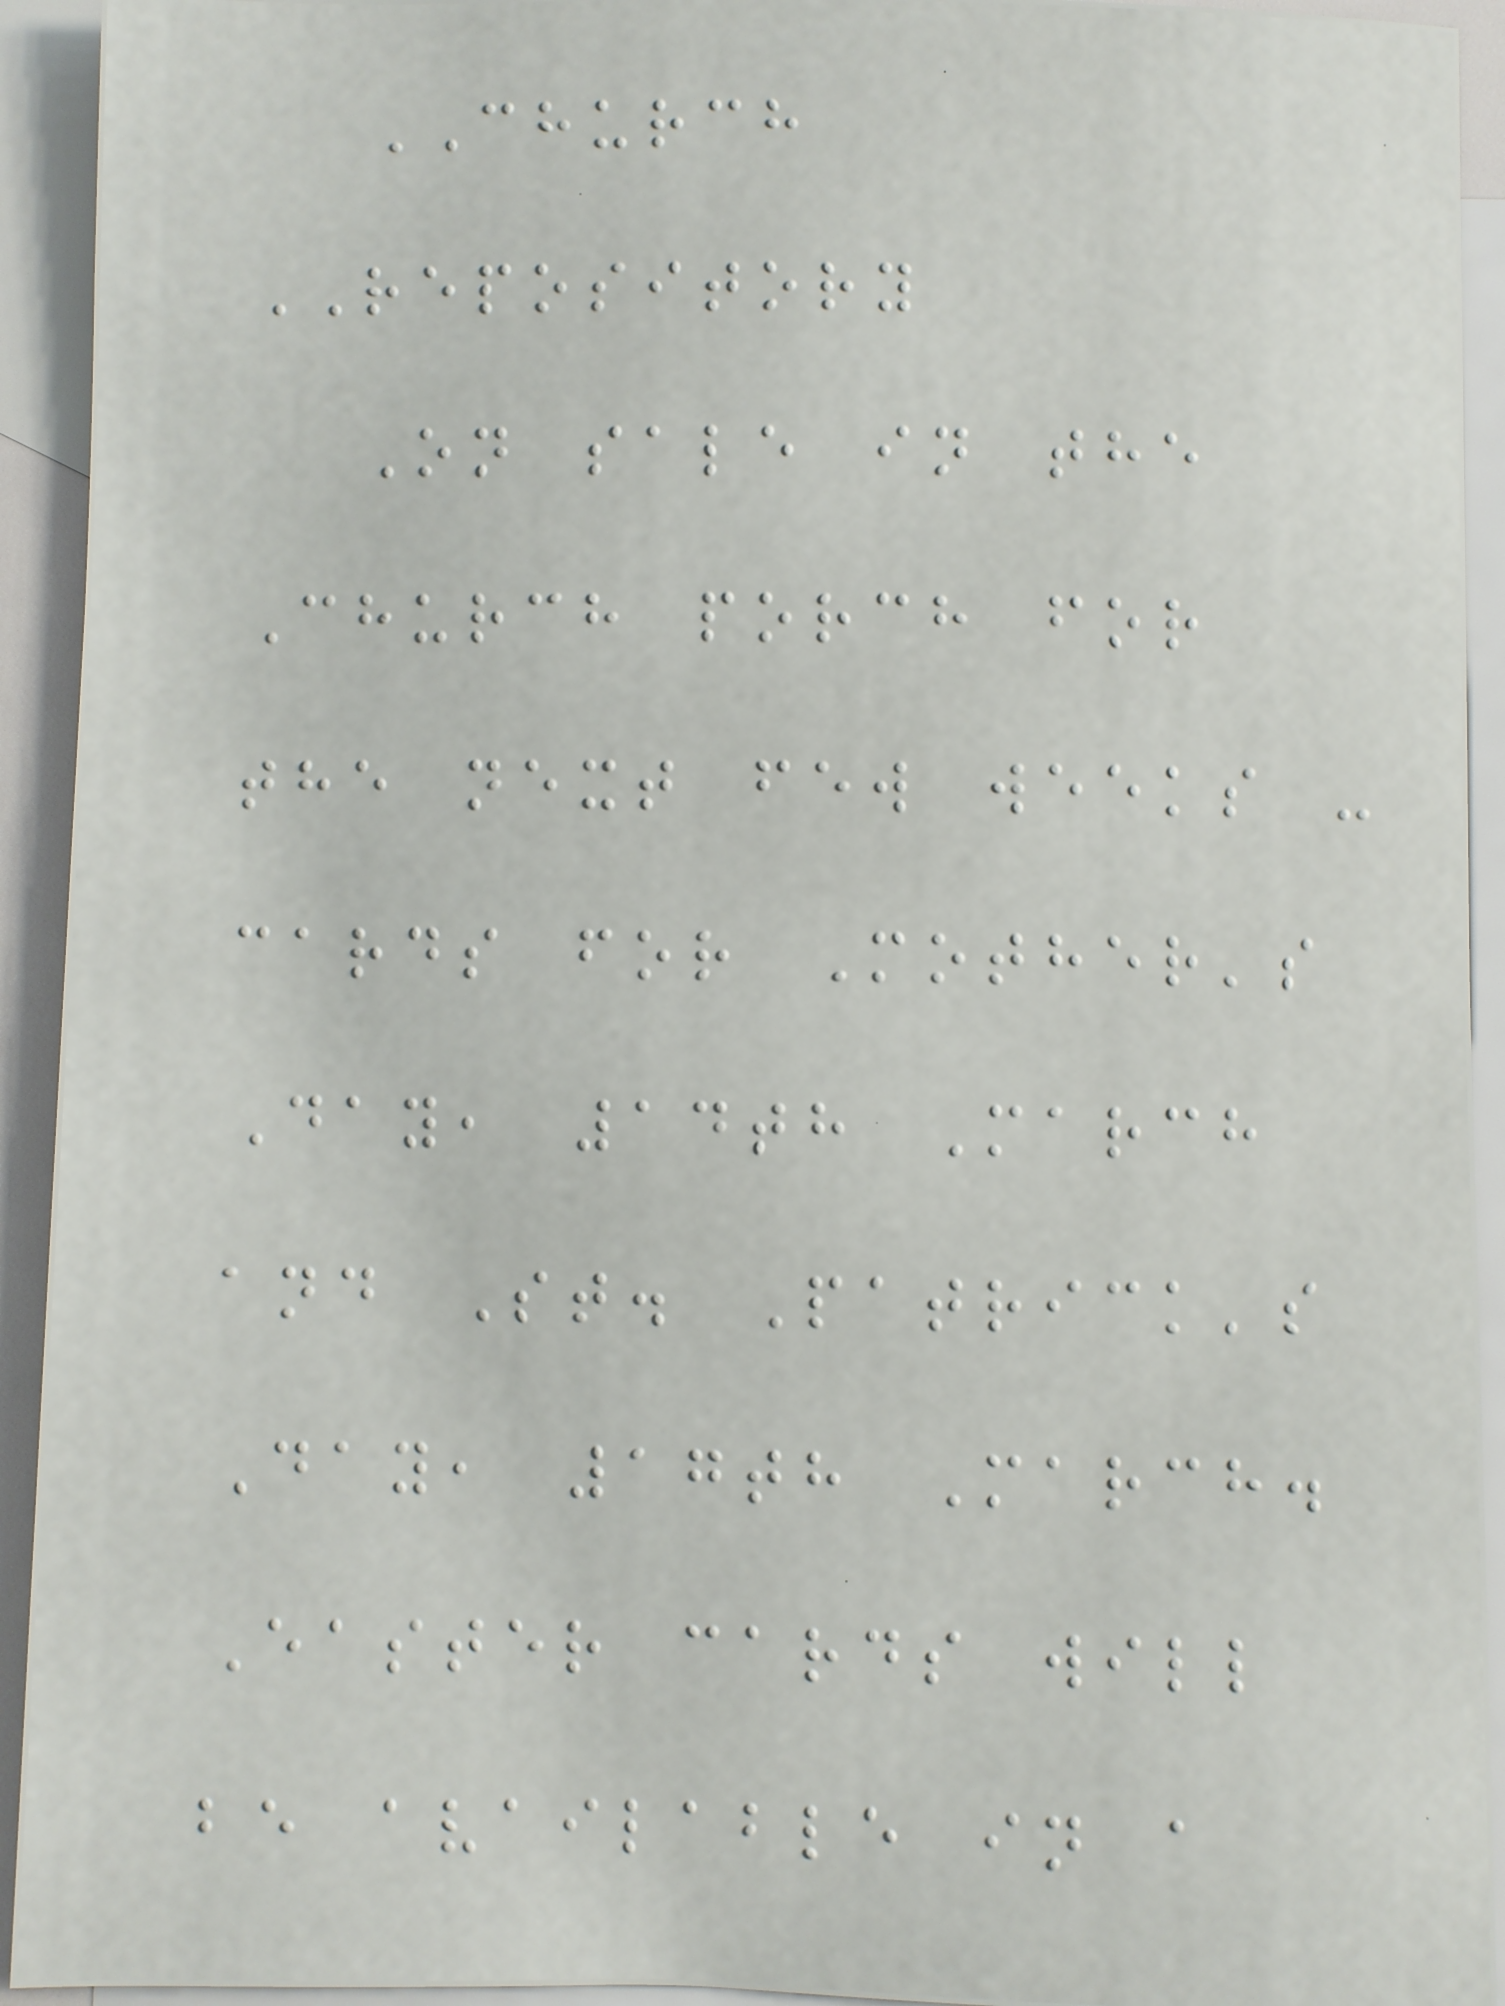CHURCH
REPOSITORY
On sale in the
Church porch for
the next few weeks -
cards for Mother's
Day, 14th March
and St. Patrick's
Day, 17th March.
Easter cards will
be available in a
